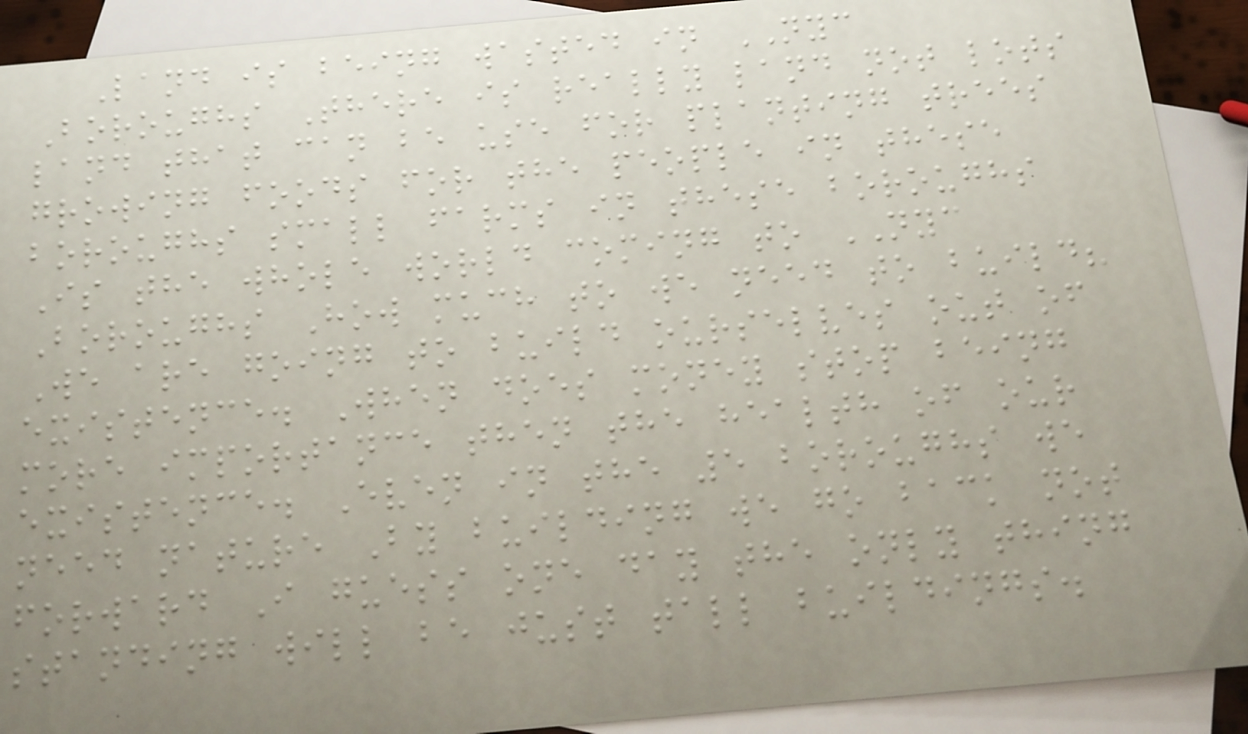Land is being wasted in NYC
Boroughs There is really land not lots
land that can be use for planting trees
growing foods for the people in these
boroughs small farms in these boroughs
Is the whole world coming to NYC
Boroughs How much to we need to build?
We are going to build ourselves out of
existence. When does money stop being
more importance then the health of our
existence. Even in the 5 boroughs we
need nature By building we go back not
forward I guess one day the only thing
standing will be just tall buildings.
